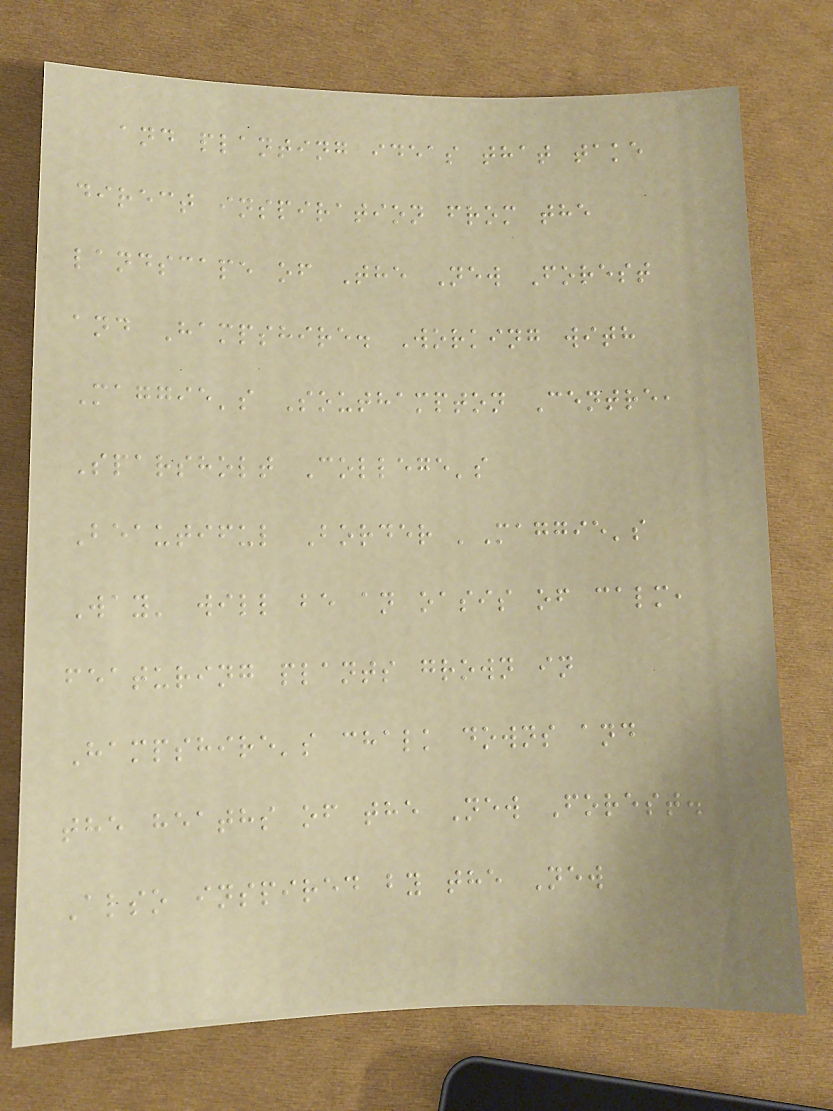and planting ideas that take
direct inspiration from the
landscape of The New Forest
and Hampshire. Working with
Maggie's Southampton Centre,
Sparsholt College's
Beautiful Border 'Maggie's
Way' will be an oasis of calm,
featuring plants grown in
Hampshire's chalk downs and
the heaths of the New Forest.
Also inspired by the New
